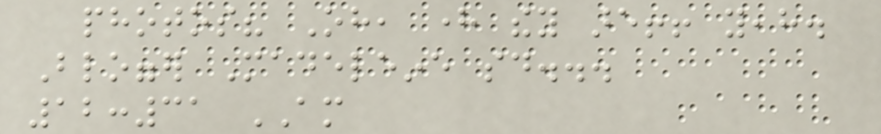photos? Oh, here they are!! yeah.
Blogger Madeleine said...
12:31 AM
